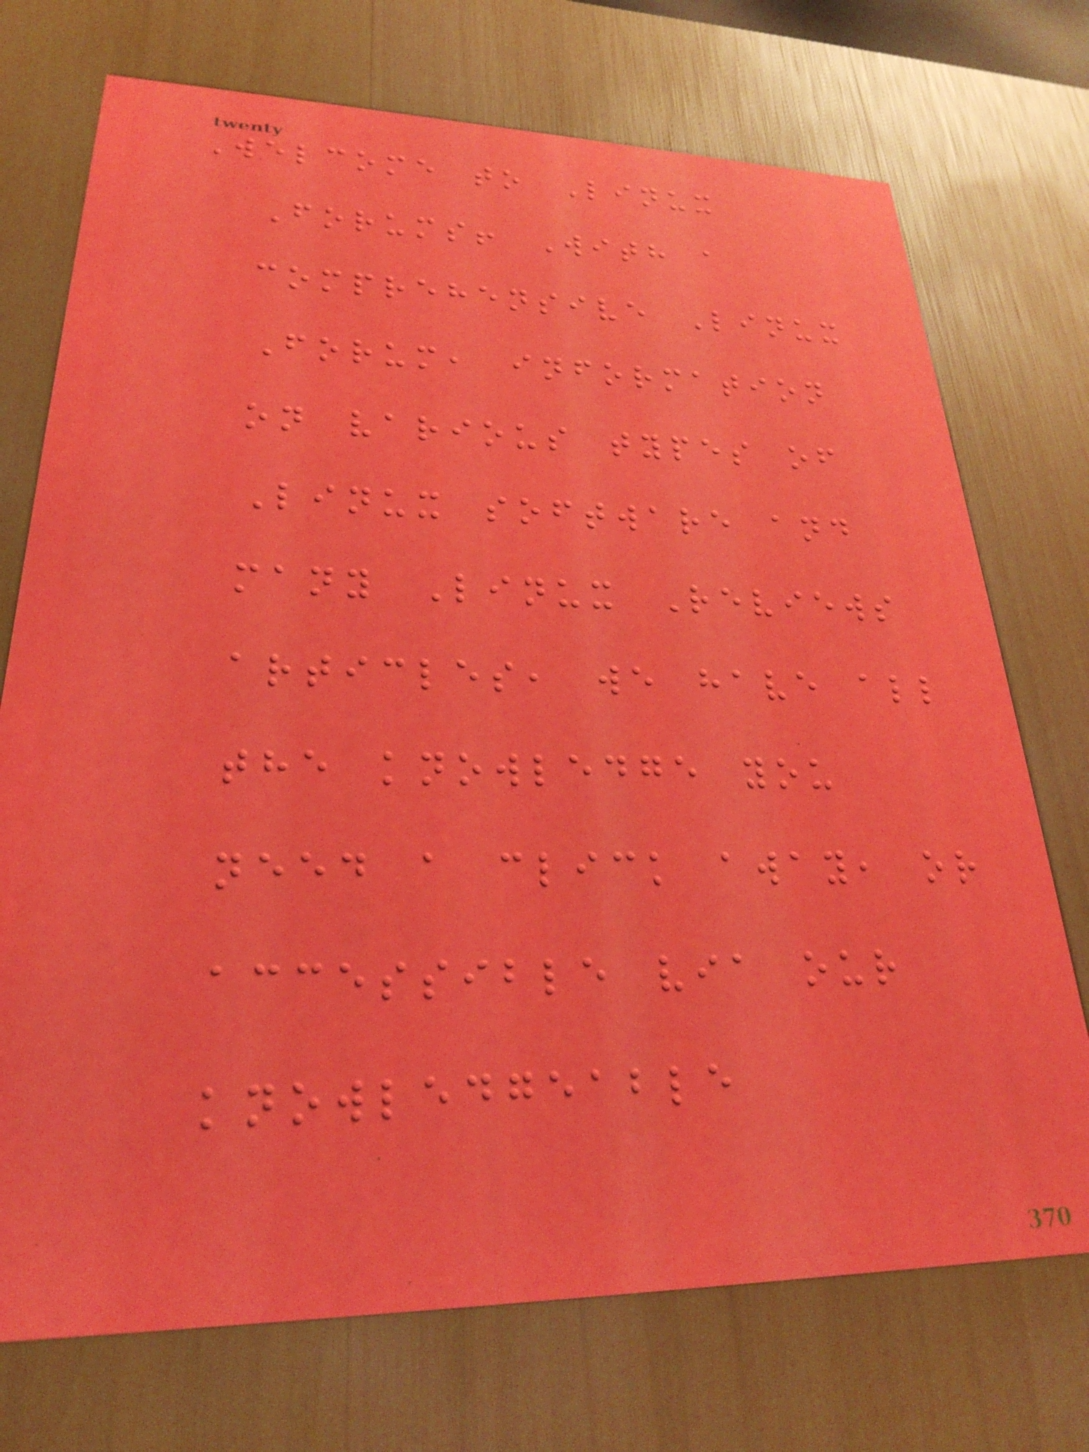Welcome to Linux
Forums! With a
comprehensive Linux
Forum, information
on various types of
Linux software and
many Linux Reviews
articles, we have all
the knowledge you
need a click away, or
accessible via our
knowledgeable
